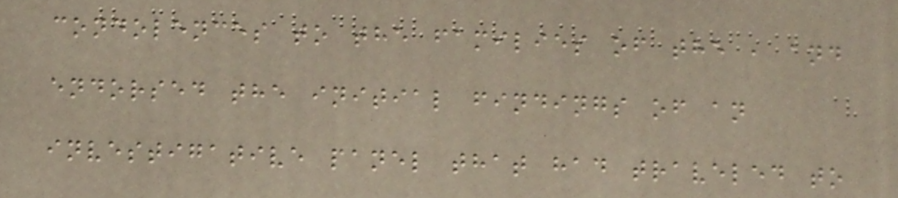condolences to the families of the , and
endorsed the initial findings of an
investigative panel that had traveled to
